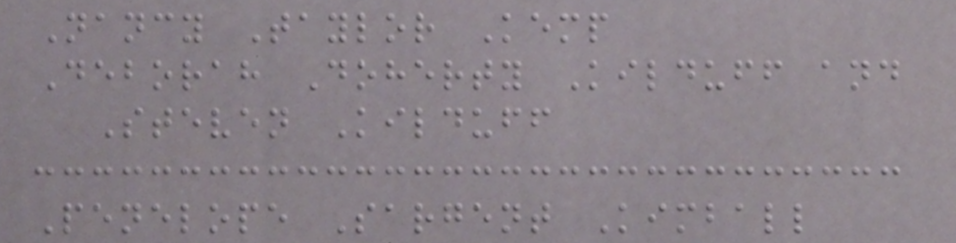Nancy Taylor Kemp
Deborah Doherty Kilduff and
Steven Kilduff
Penelope Sargent Kimball
